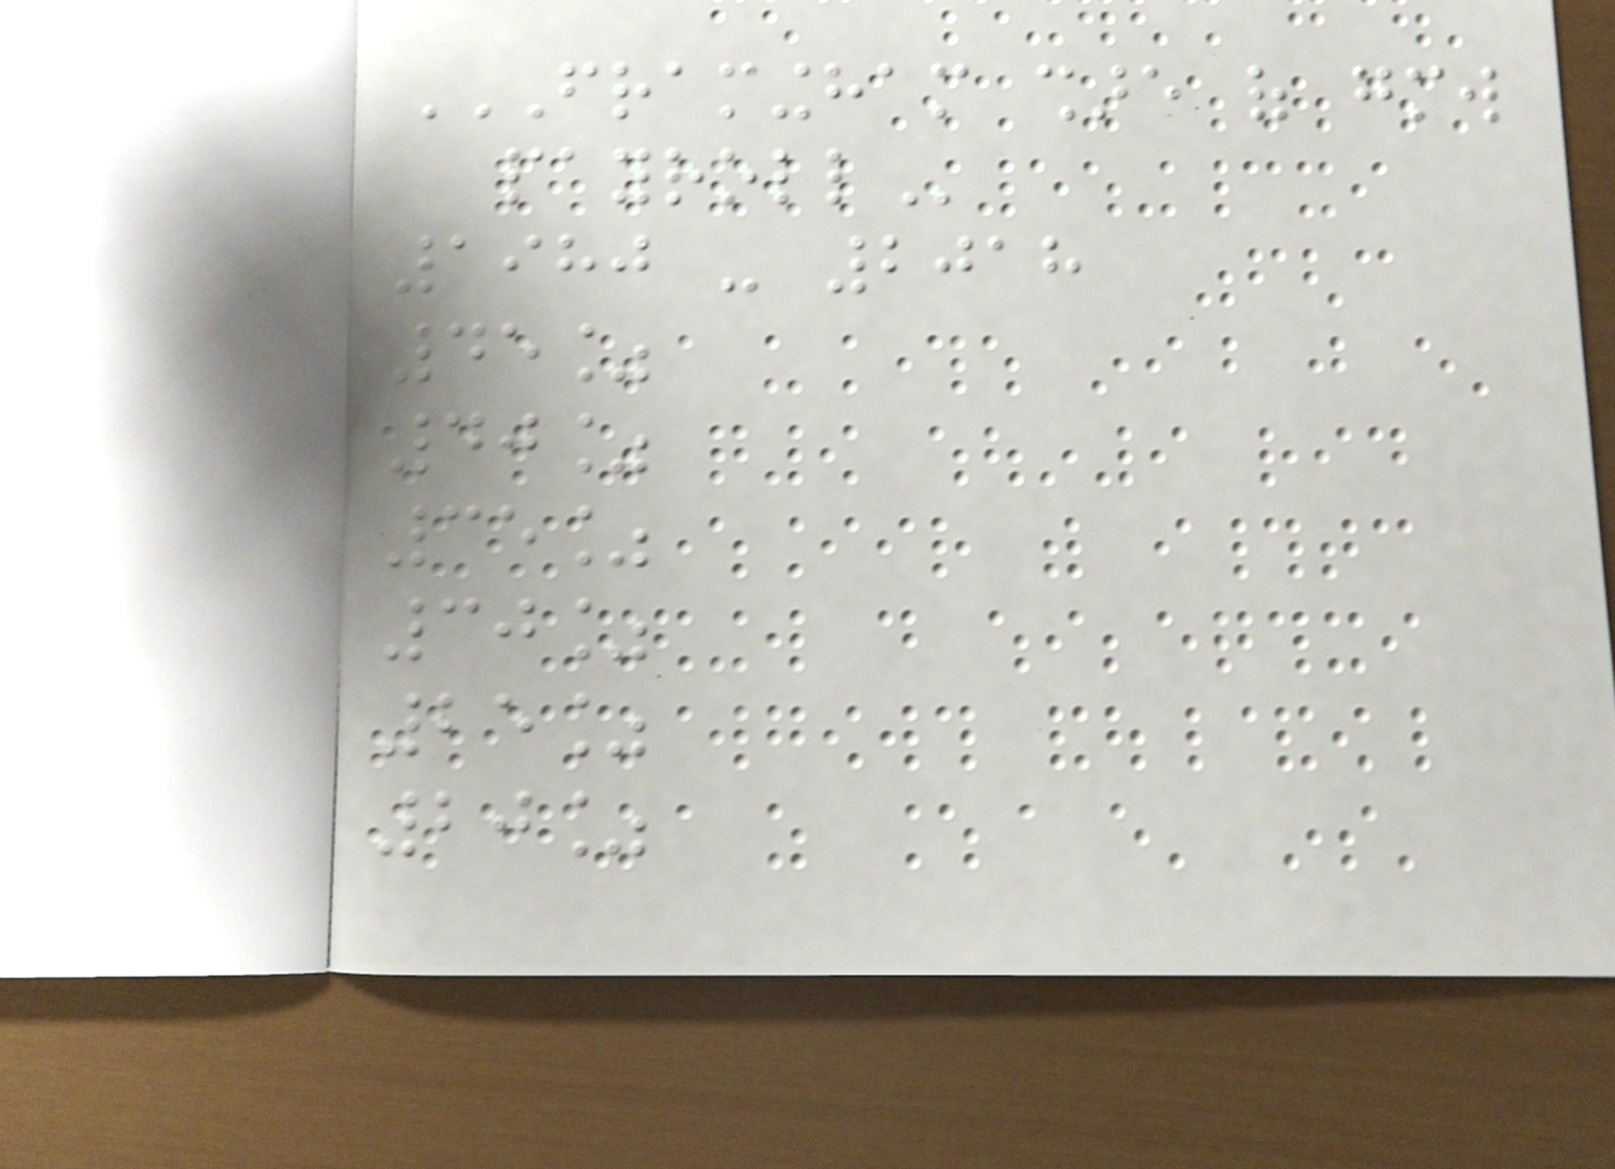FRAMINGHAM SHARE OF GMW
PAYROLL
1980 - 2018
45%
40%
35%
30%
25%
20%
